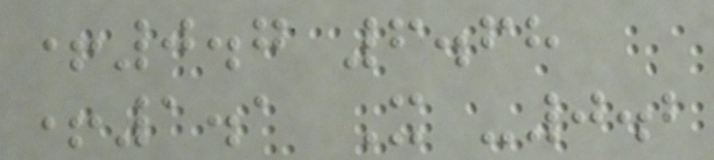+0.7 6.68
+1.1 X -0.2
